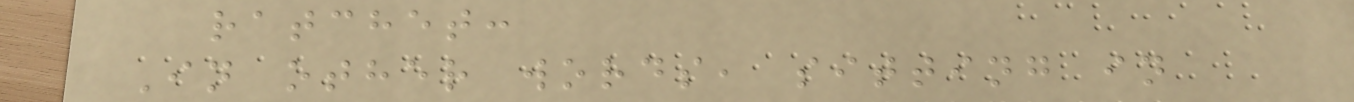ratchet:
In other words, sitting in
